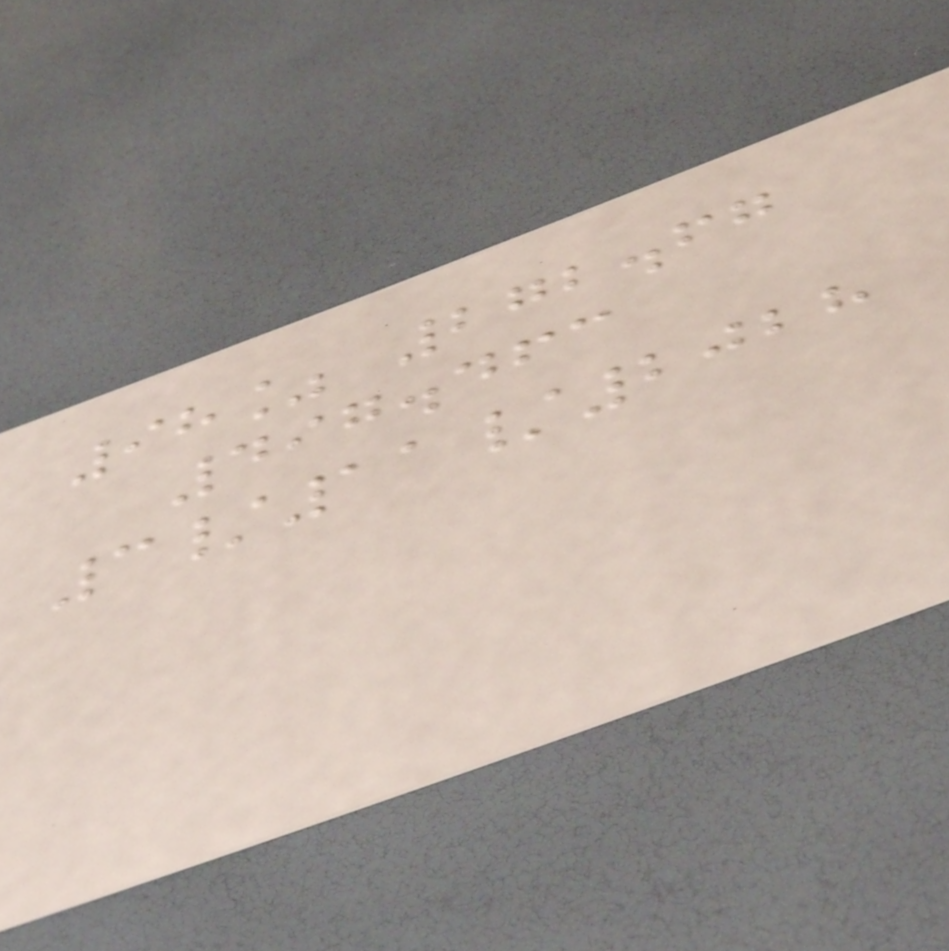98% 272.67
497.463
3/11/2028
